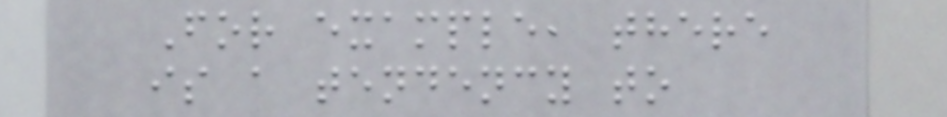For example, there
is a tendency to
